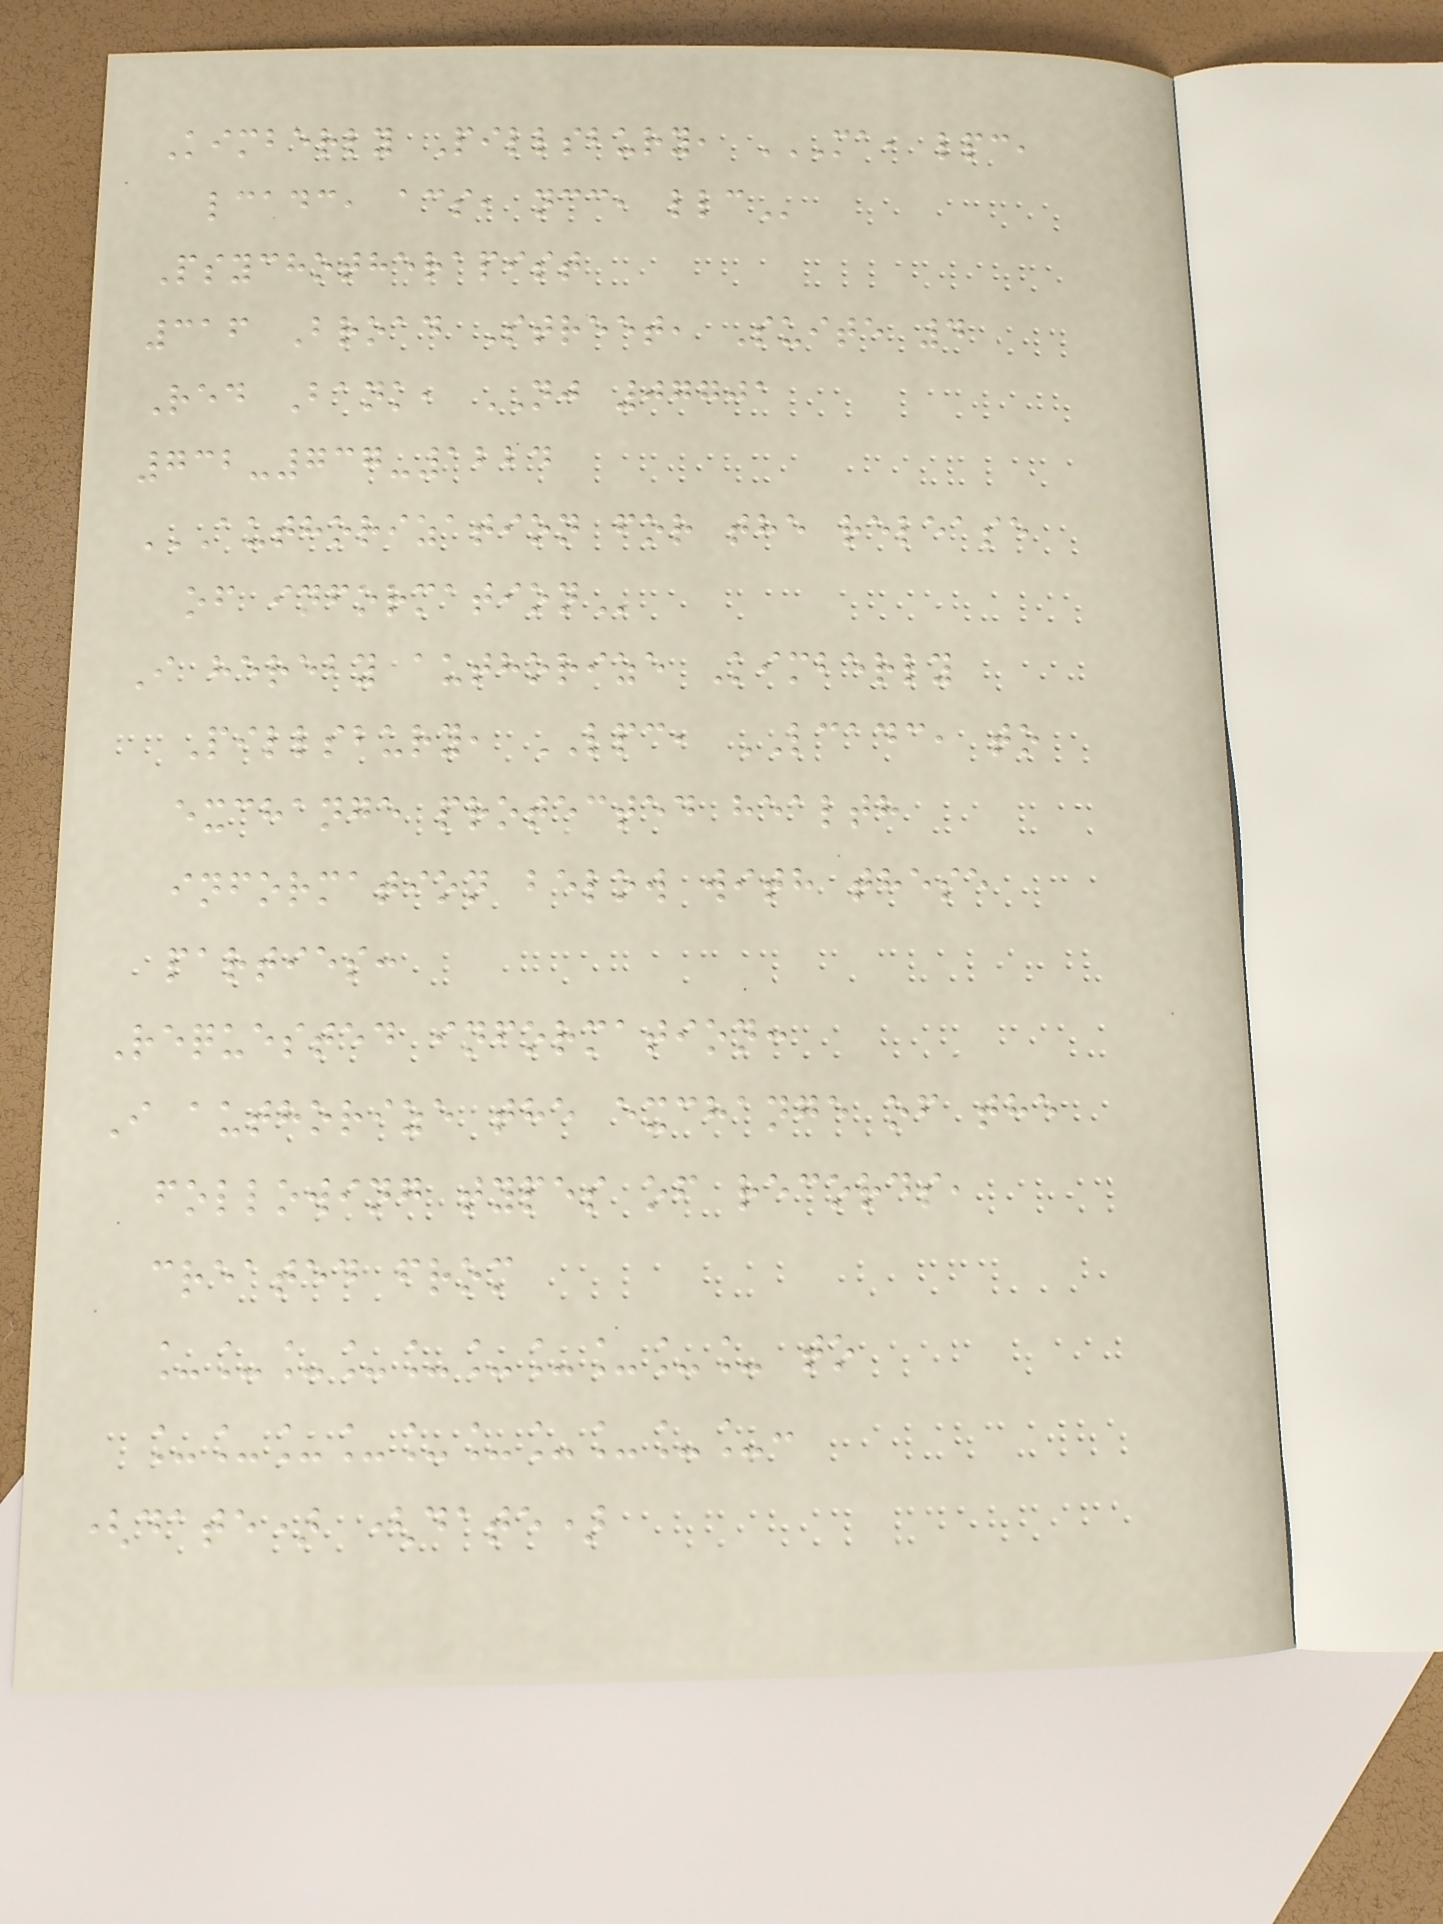Kimberly Pillsbury, MA, LPC,
LCADC, ACS, NCC, LLC
Psychotherapist
316 Broad Street, Suite 4
Red Bank, NJ 07701
732-737-1224
AUTHORIZATION FOR THE RELEASE
OF INFORMATION
I hereby authorize Kimberly
Pillsbury, LPC, LCADC, to
exchange protected health
information below with these
parties:
Requested information:
I authorize the exchange of the
following types of records,
created from
__________ to
__________:
(date) (date)
